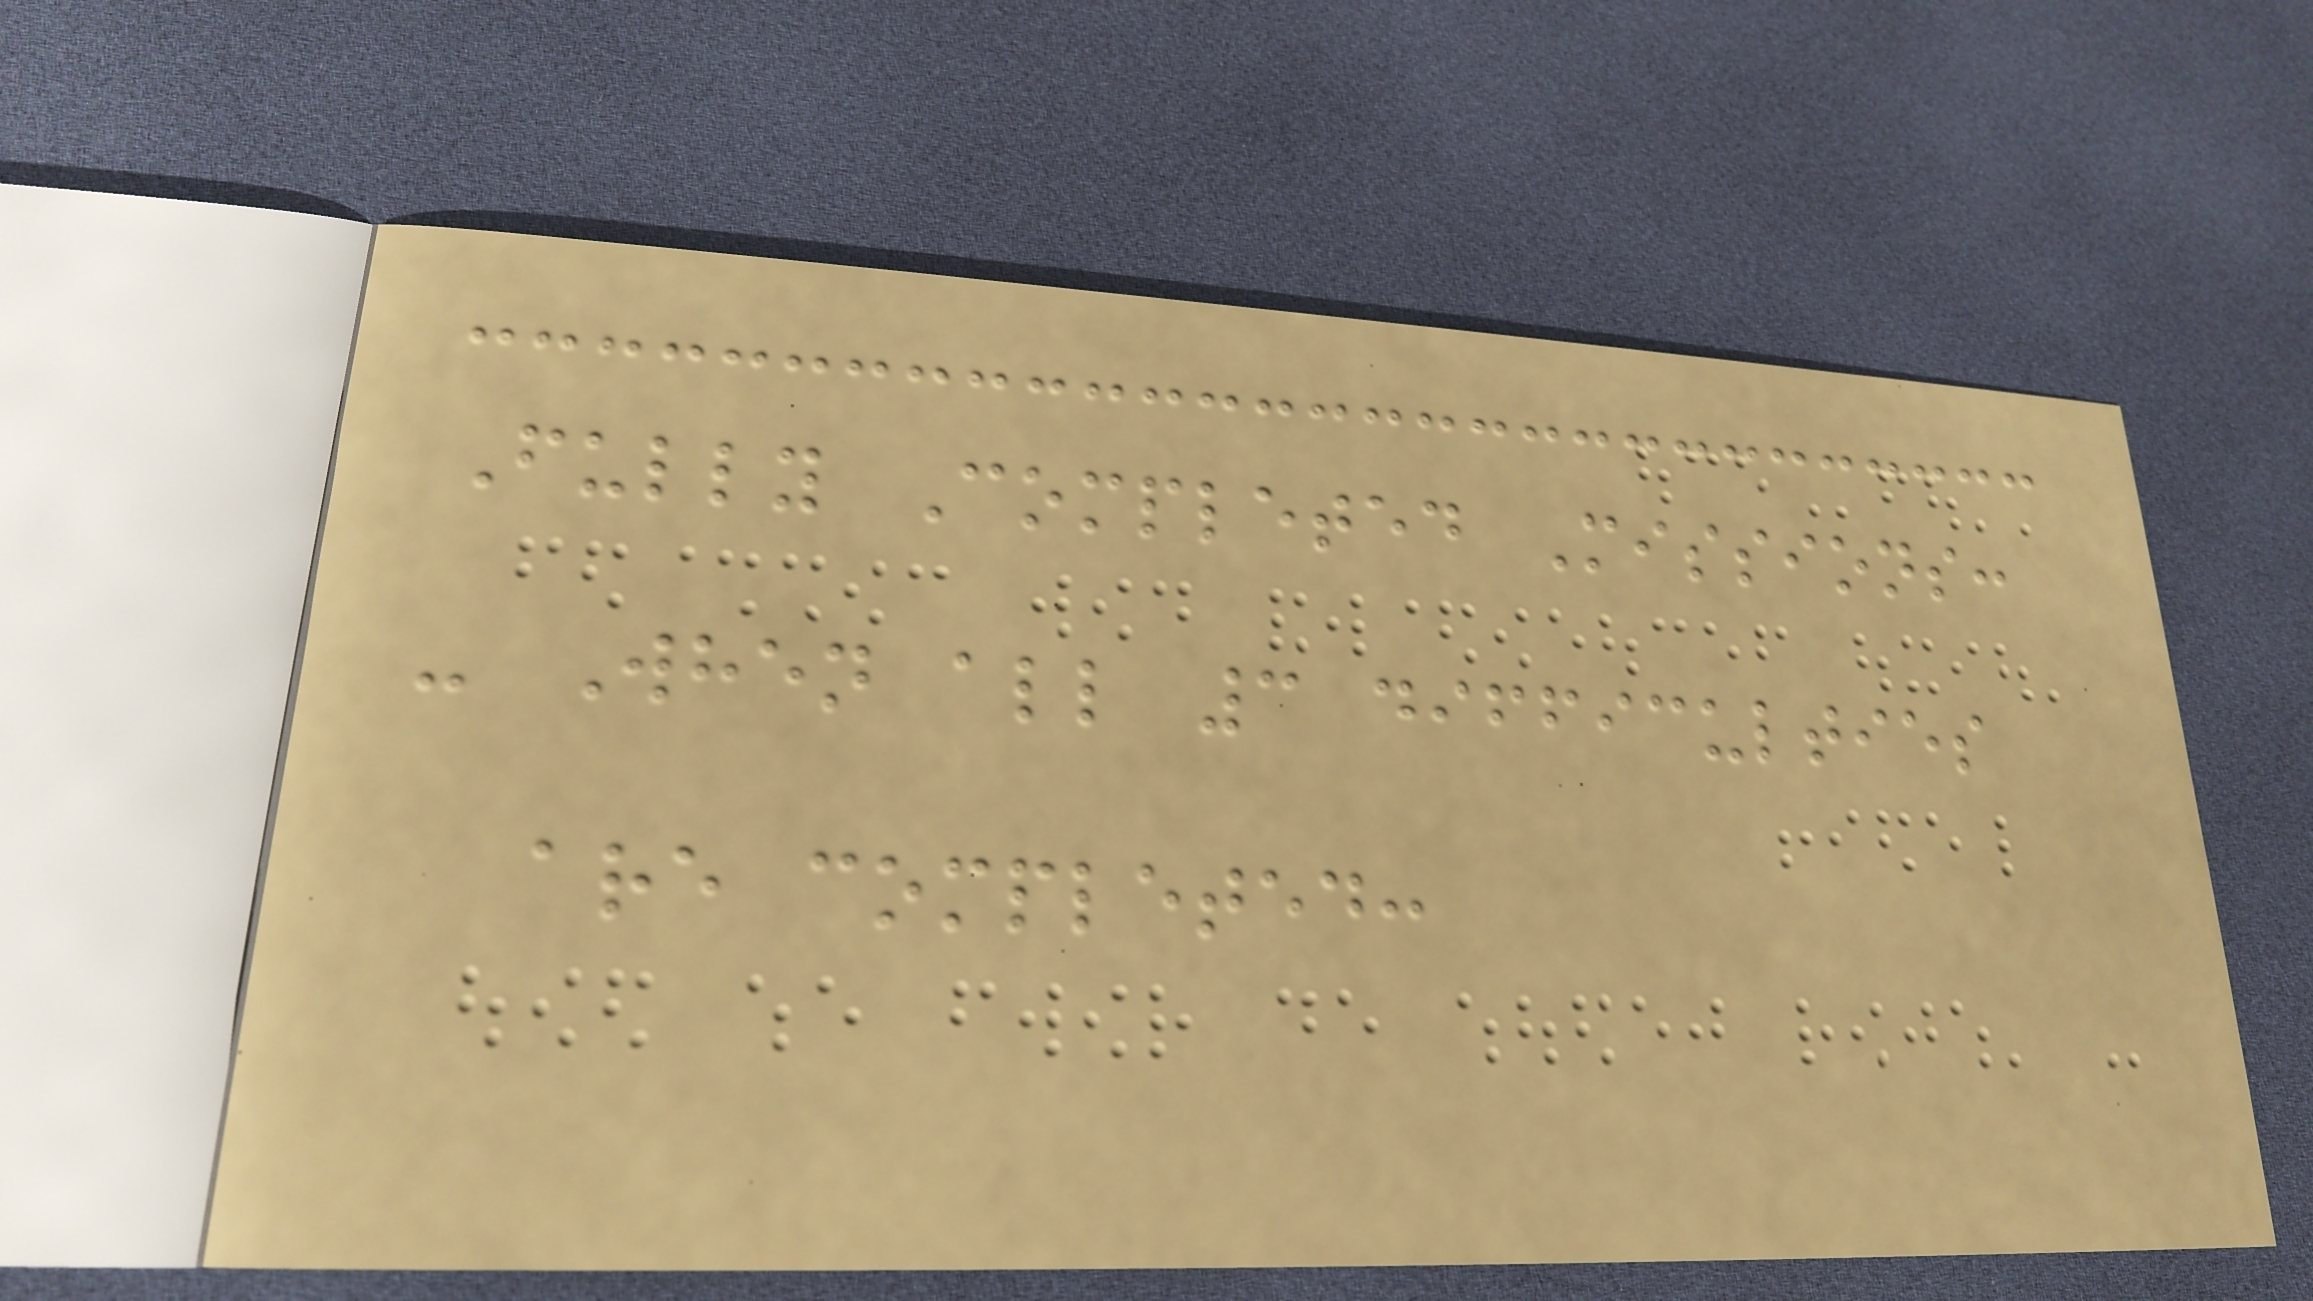Fully Completed Missions:
- When all 3 difficulties
are completed:
